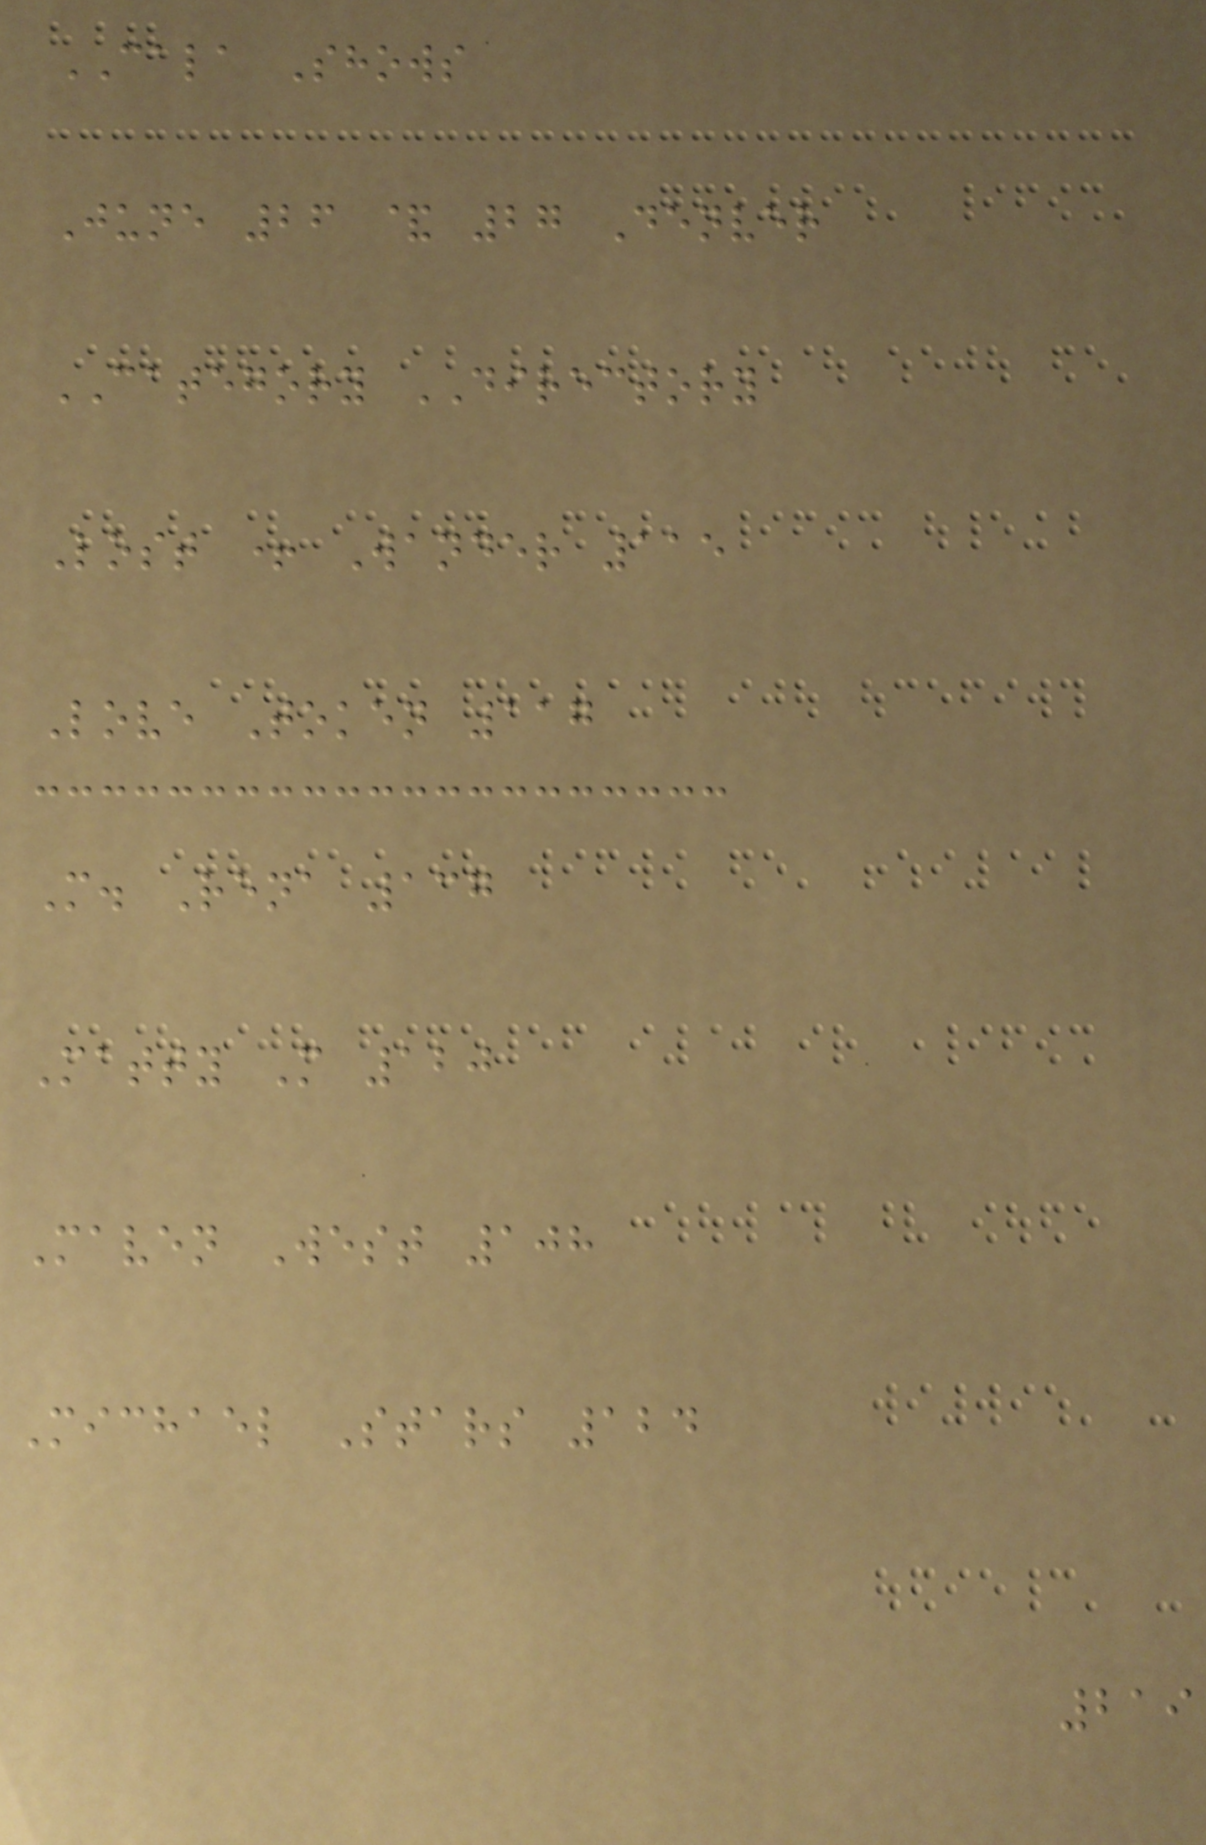CALA Shows
June 26 & 27 Denver
CATEGORY DIRECTORY
Lost + Wander 115
Love Token 117
M. Rena 137
Matty M 120
Maven West 108
Michael Stars 124
219
